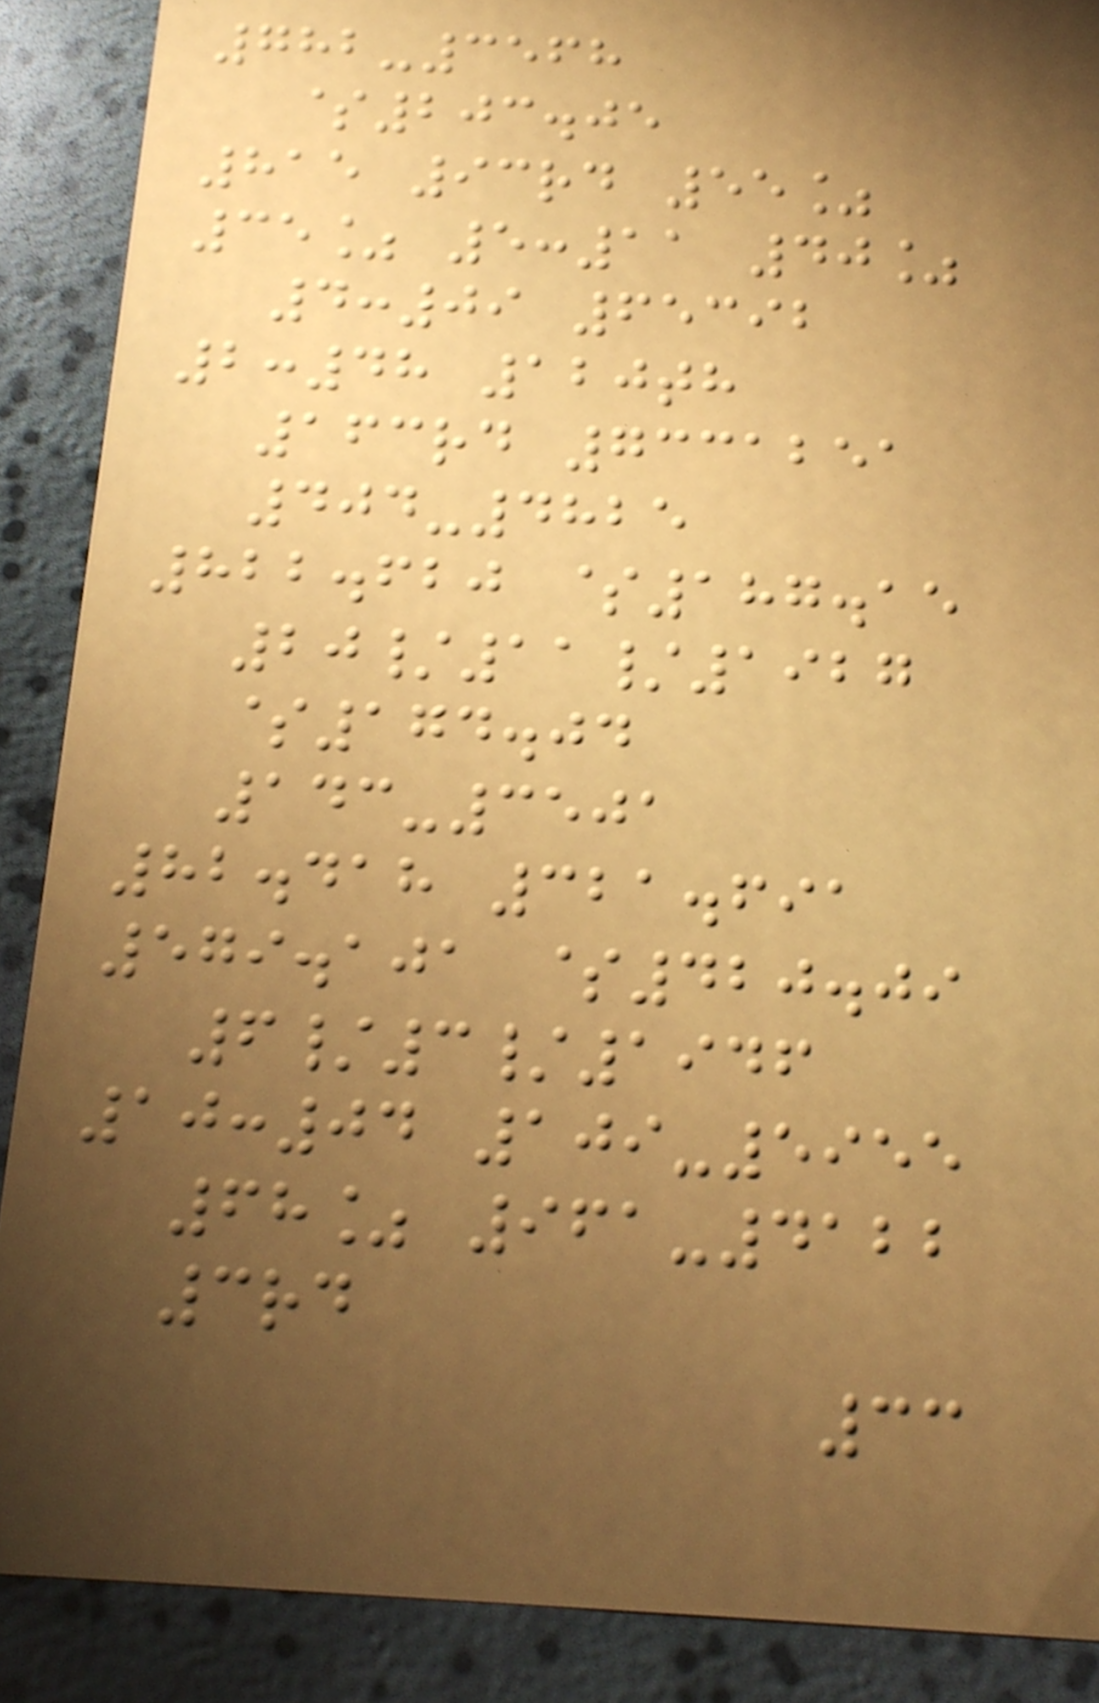782-3568
$203.05
815 93rd 55%
35% 5:11 40%
4:09 65392
2:48 120th
163rd 7331251
404-4825
822.620 $187.15
20/11/1927
$174.04
143-3501
82.418 321.691
579.101 $420.09
6/3/1946
10:04 109-5955
68% 961-4122
3rd
33
